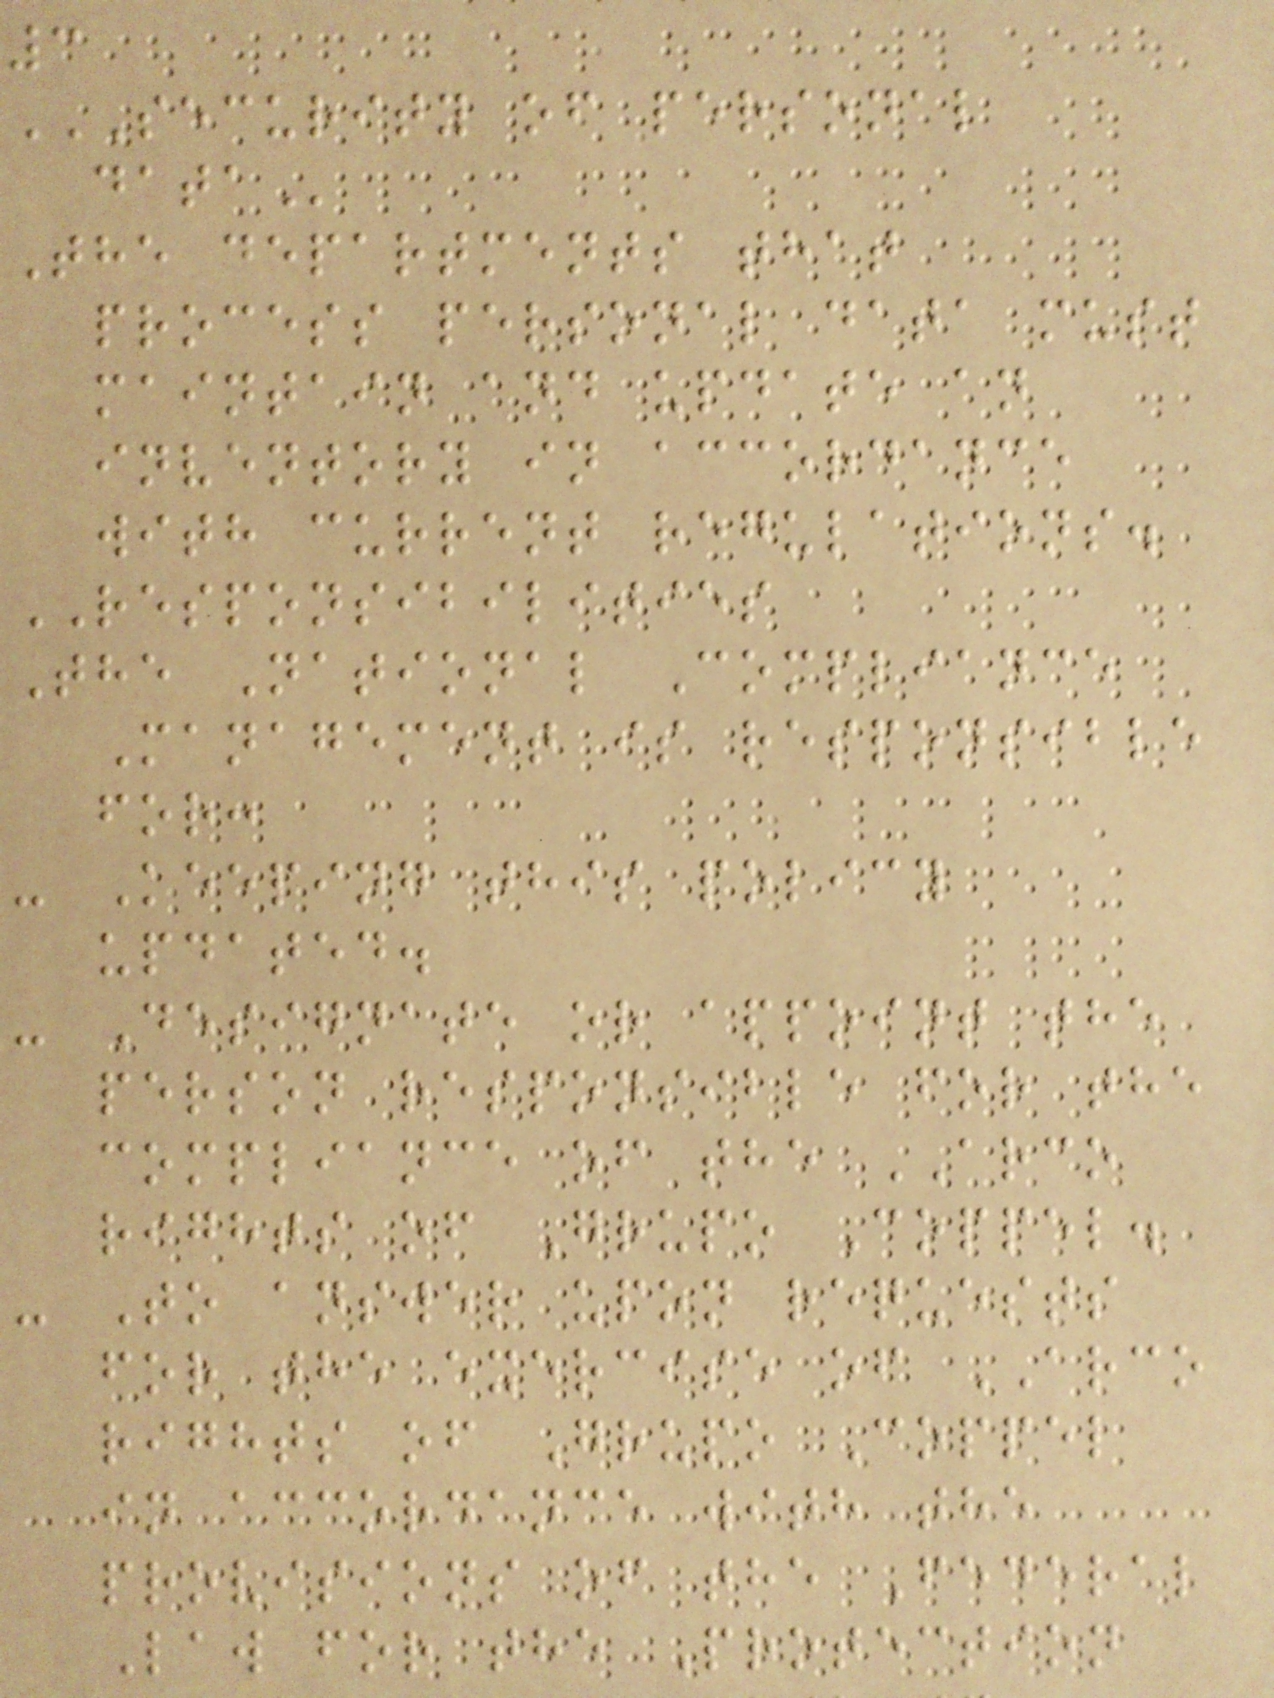3
SECURITY OF PERSONAL
The departments that
process personal data must
maintain and update an
inventory in accordance
with current regulations.
RESPONSIBILITIES
The National Compliance
Management is responsible
for:
- Keeping this policy
updated.
- Designate or appoint the
person responsible for the
compliance of the ARCO
rights of Grupo Coppel.
- To answer upon requests
for the exercise of ARCO
rights of Grupo Coppel
in accordance with the
provisions of the Federal
Law for the Protection
